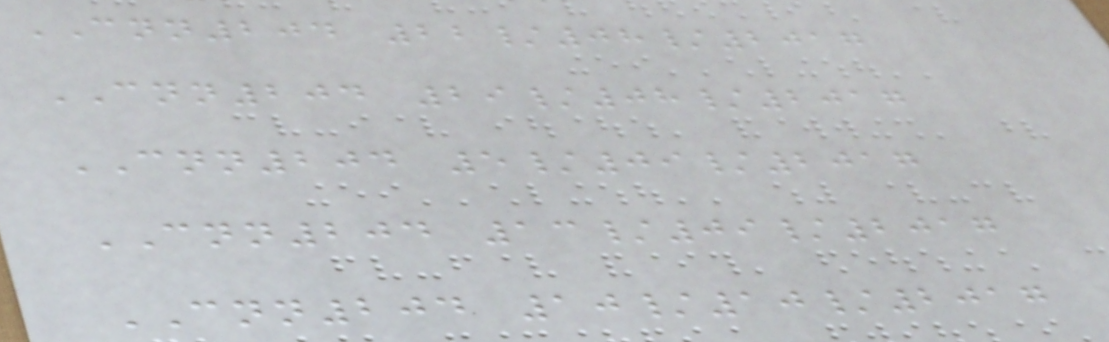CNN204 22/08/2017
CNN204 29/08/2017
CNN204 5/09/2017
CNN204 13/09/2017
CNN204 10/10/2017
